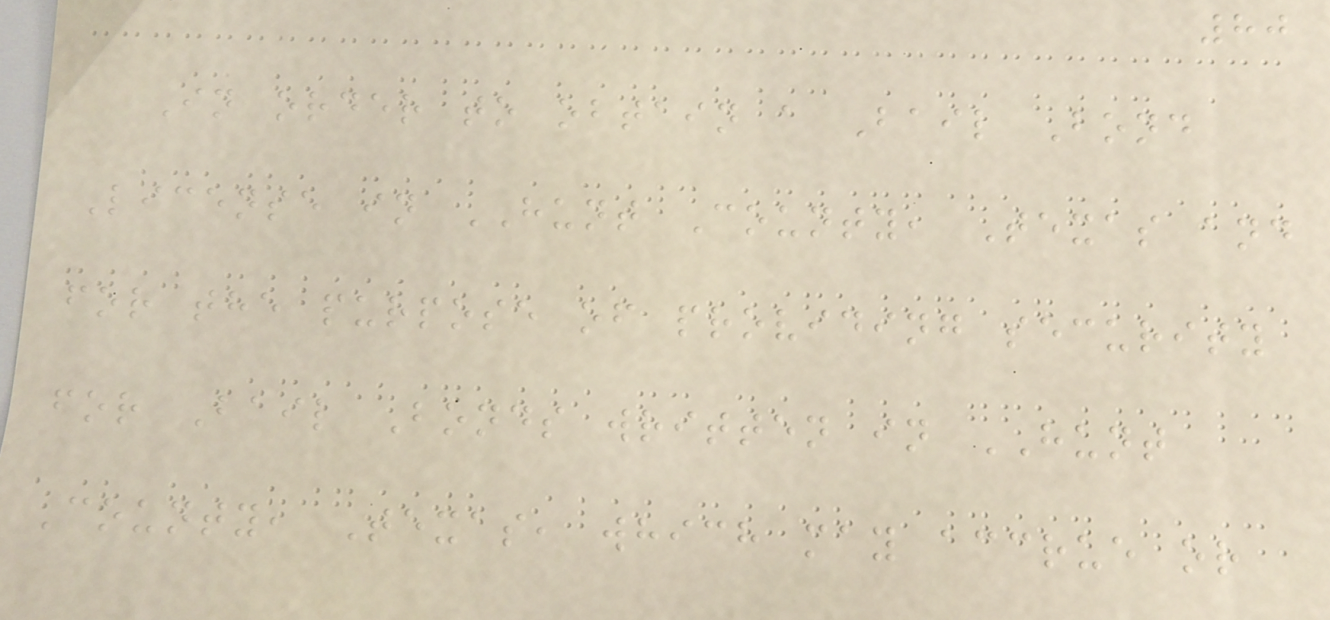80
In order to obtain a Bail Bond
License in HUNT County, Texas and
for the purpose of providing security
for Bail Bonds written in HUNT
County, Texas, which may accrue or
